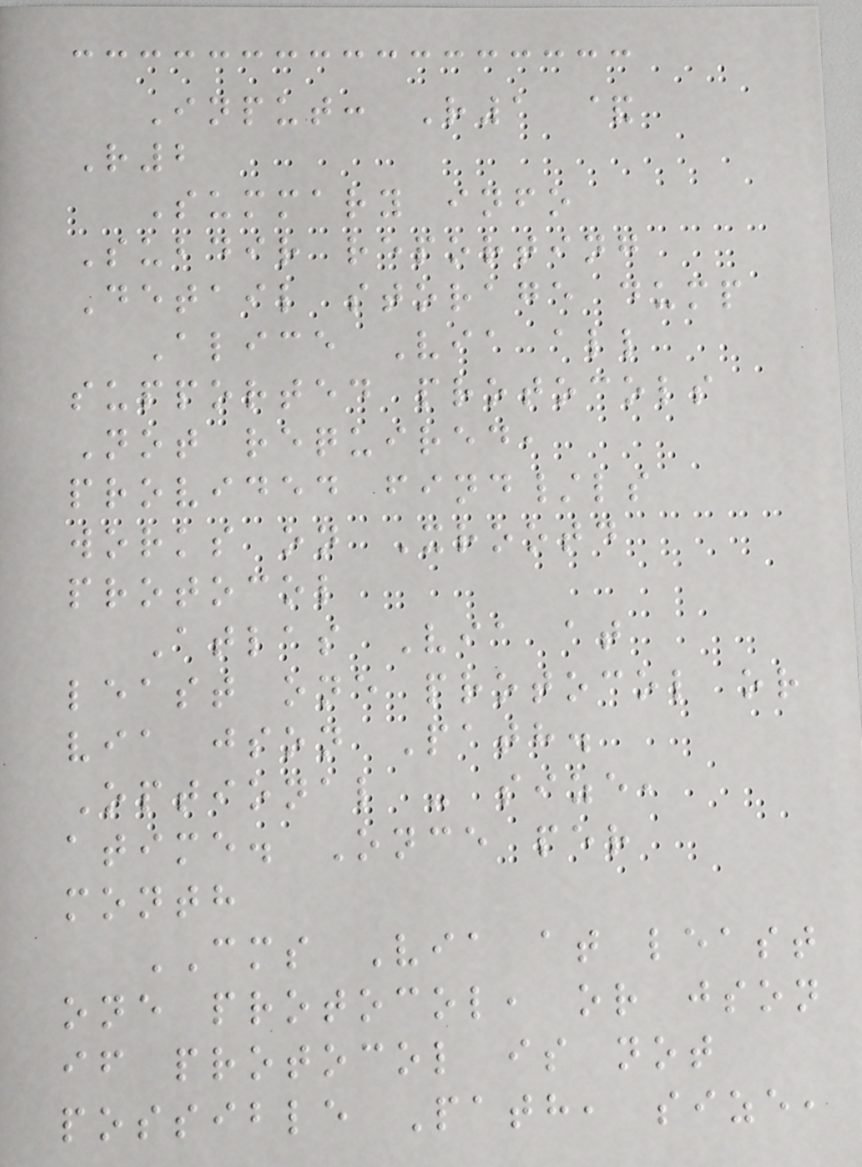Input: R1 &
R2
Summary info
Subdir reporting
Detail storage dump
Alice Via all
supported protocols
Not required,
provided find/ls
works on Xrootd
protocol
Atlas Via at
least one protocol or
via json Path.
Optional - size,
atime. Once per
month
CMS Via at least
one protocol, or json
if protocol is not
possible Path, size,
